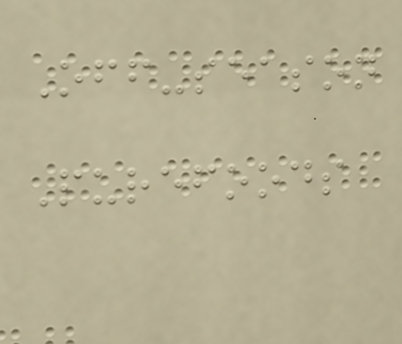Off-season
Purefoods
